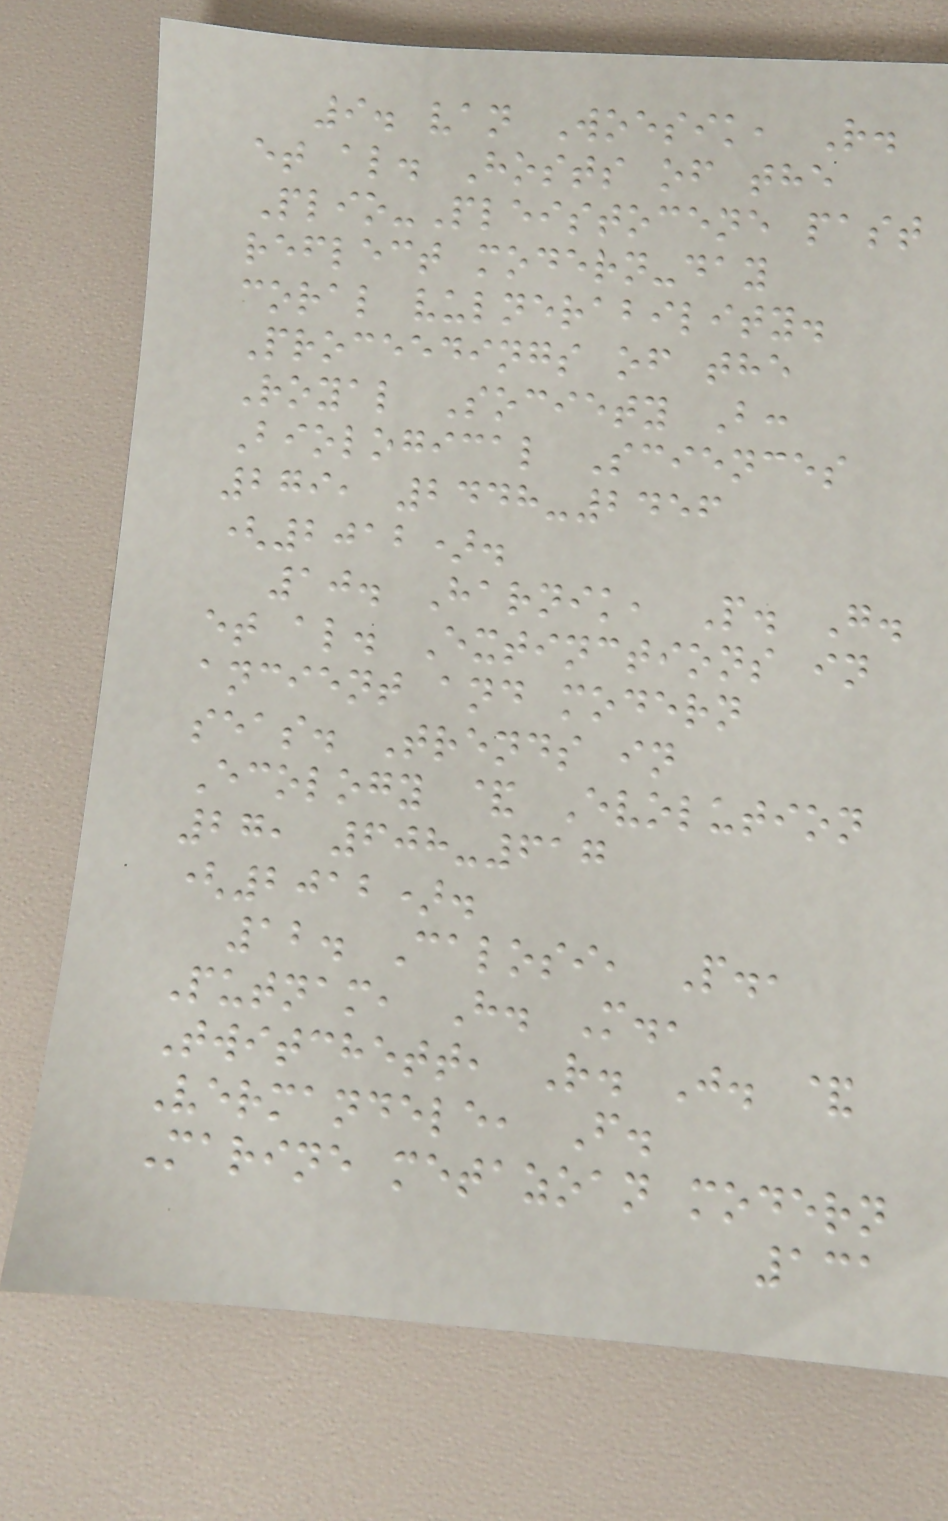9. van Woesik, R.
et al. Hosts of the
Plio-Pleistocene past
reflect modern-day
coral vulnerability.
Proceedings of the
Royal Society B:
Biological Sciences
279, 2448-2456
(2012).
10. Harnik, P. G.
et al. Extinctions in
ancient and modern
seas. Trends in
Ecology & Evolution
27, 608-617
(2012).
12. Calosi, P.,
Putnam, H. M.,
Twitchett, R. J. &
Vermandele, F.
Marine metazoan modern
131
